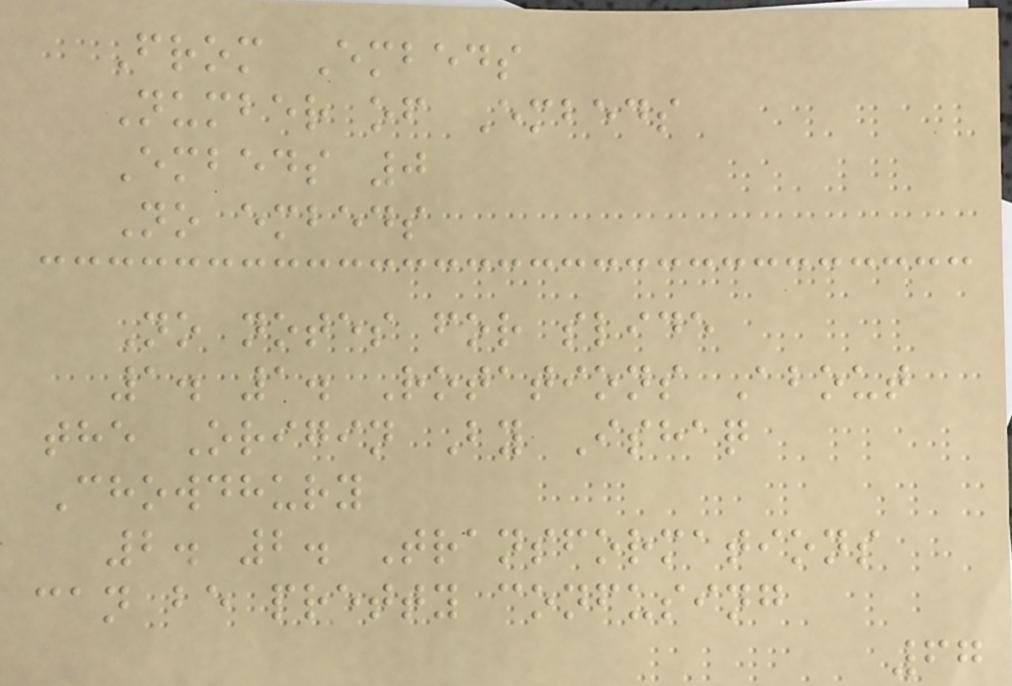From Embeds
Number of Embeds
Embeds 0
No embeds
No notes for slide
1. 1. Rotations About
the Origin By Ishaq
Chowdhury
2. 2. Transformations
can be pretty confusing
67
